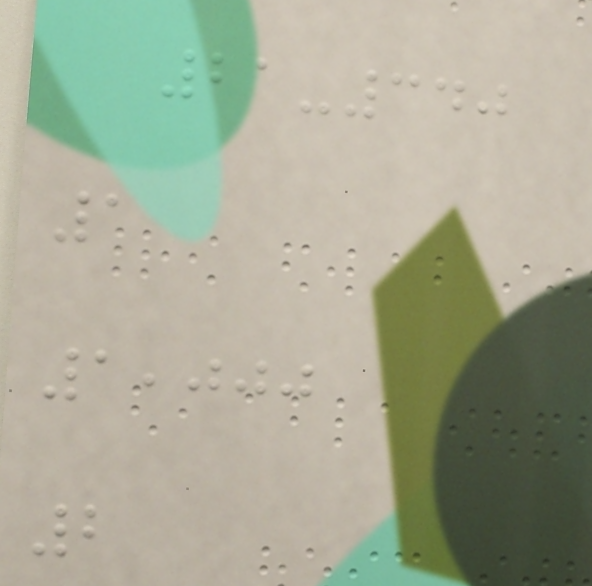21-340
1
1,000
2
